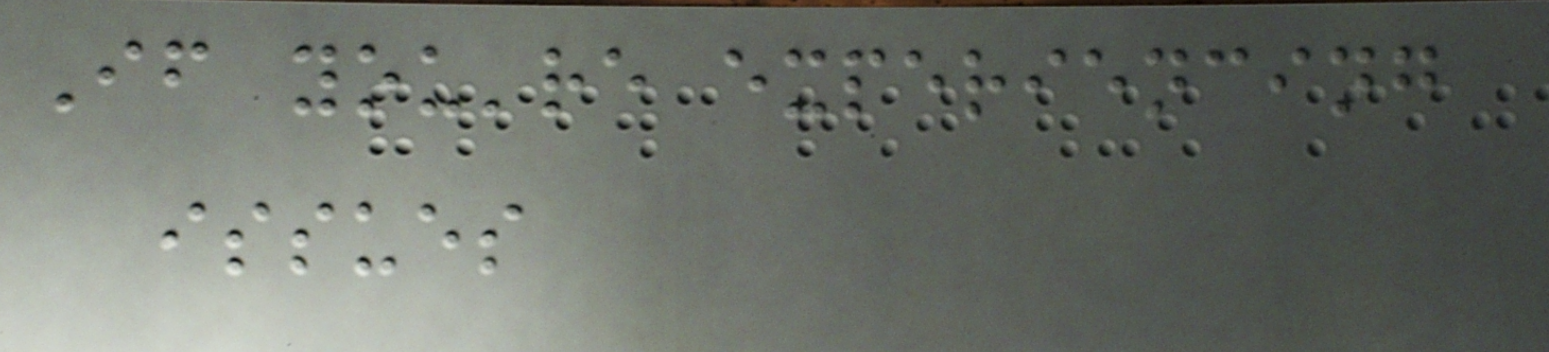If you're experiencing
issues
